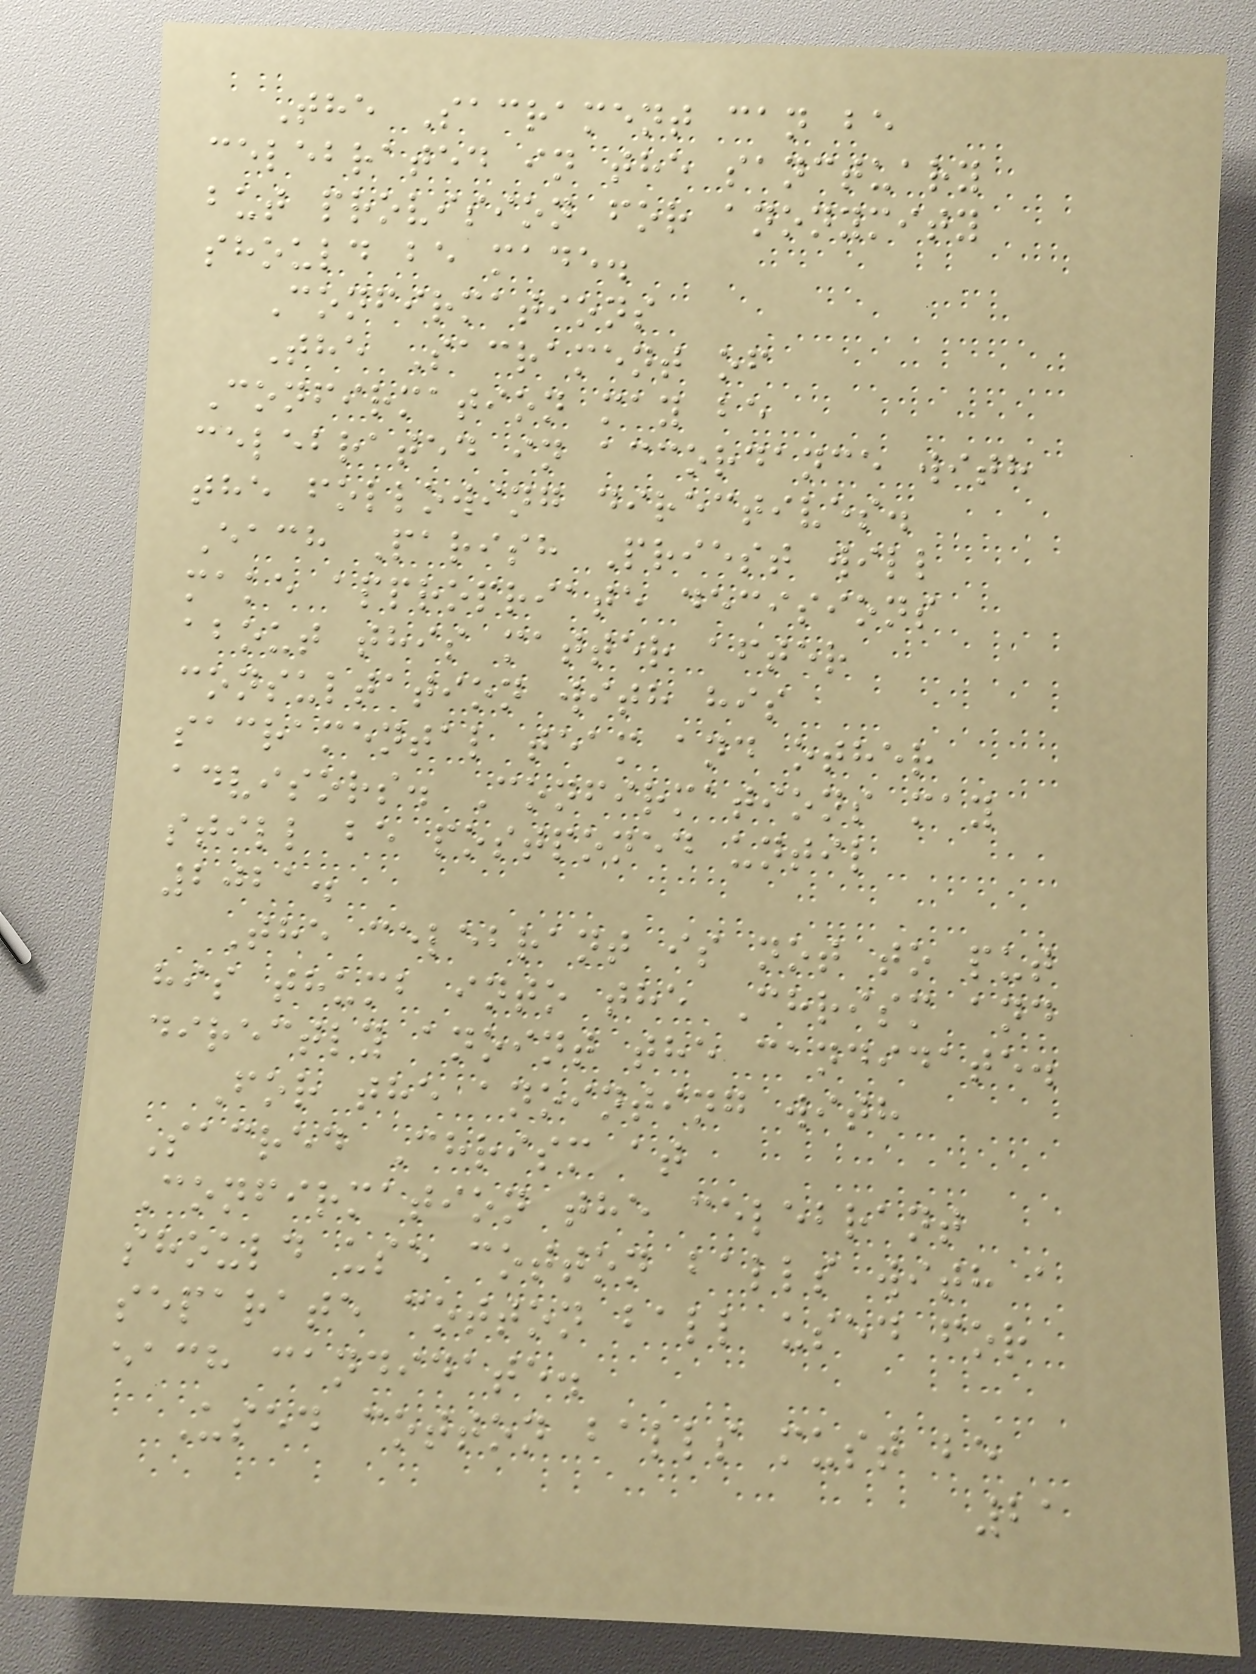The Sacrament can be
celebrated in the sanctuary
but provision for anonymity
should be made.
Confirmations
The Sacrament of
Confirmation may be
celebrated in accordance with
the following directives.
Each Parish Priest will
make appropriate decisions
about this matter after
consultation with his
sacramental team and other
advisors. Confirmations may
still be postponed until
2021.
The celebrant is not to put
his thumb into the Chrism and
directly anoint the candidate.
For the anointing with
Sacred Chrism at
Confirmation the celebrant
should use cotton balls with a
separate cotton ball used for
each candidate.
Used cotton balls must be
21
